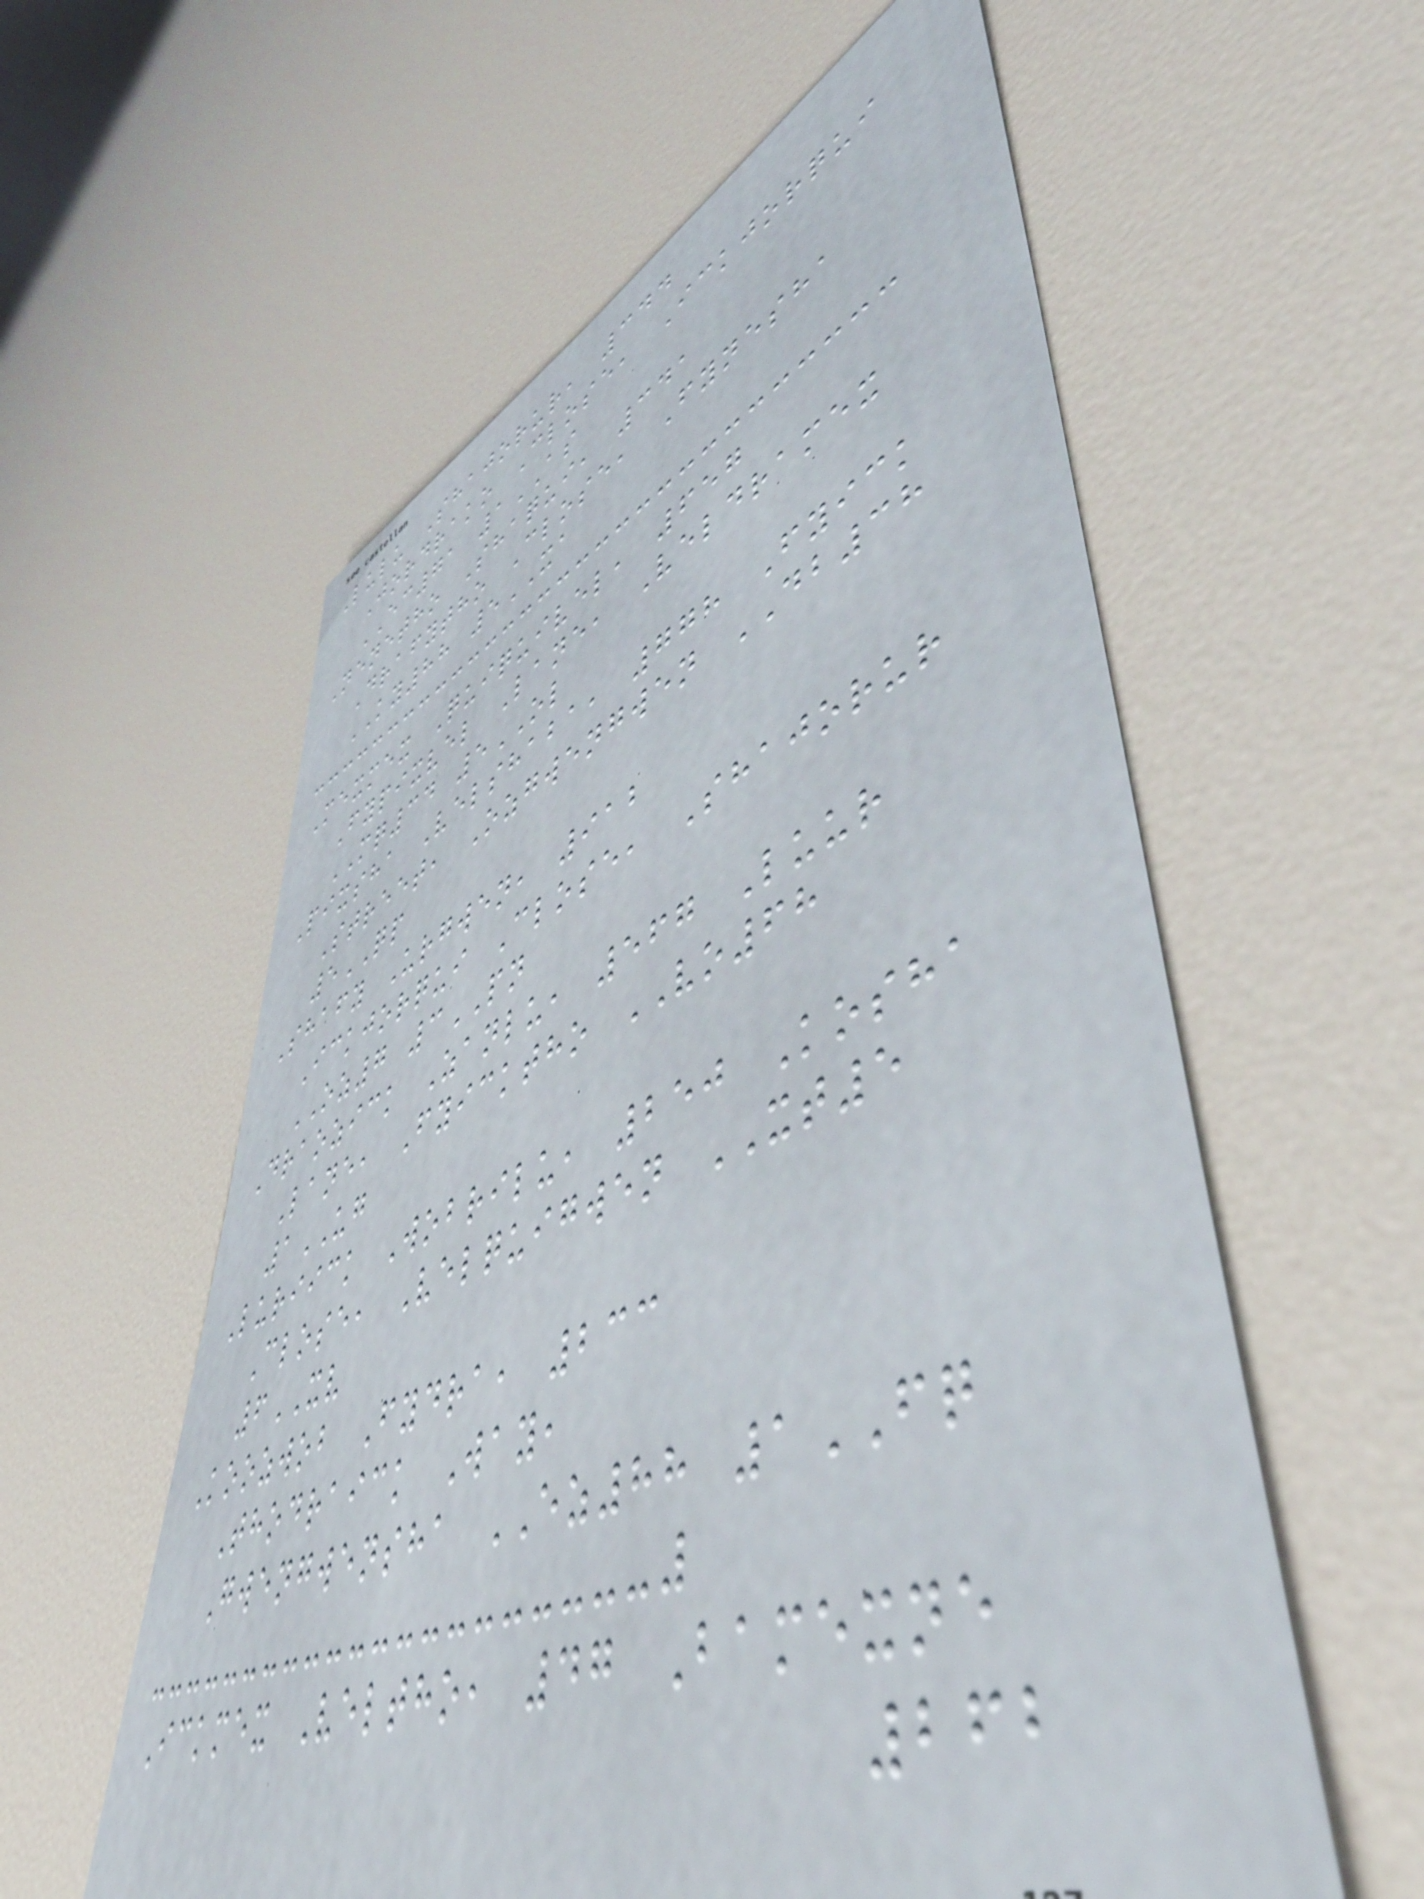Lulu Shajorur, 344
Jordrako Close, Ickjorqui
EC71 1AS
Nenetho Shaqui, 341
Drafytho Close, Fynesha
KY88 5XA
Mexmex Quiquivel, 657
Fypixvel Lane, Veldramex
MQ34 5OL
Pixsha Velshaba, 778 Fyick
Street, Ozgwengwen DB38
5QP
Shafy Urgwen, 912
Ickjorqui Close, Shajorur
OZ7 3PN
Draozick Zanlu, 567 Luur
Lane, Fyicktho VO68
1UG
Luriick Wobrilu, 250 Kosha
Close, Velquigwen XT5
6XV
Koozwob Fydra, 233
Thodraick Way,
Gwengwensha EZ88 1FQ
Ickmex Veltho, 47 Bamexne
262
